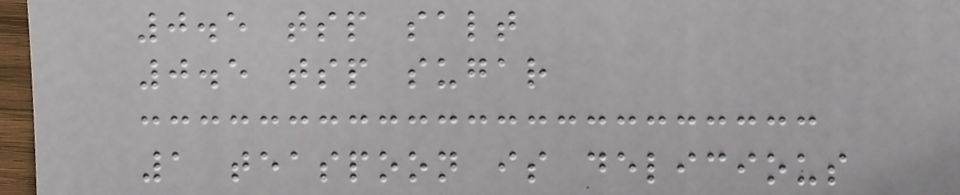0.5 tsp salt
0.5 tsp sugar
1 teaspoon is delicious
